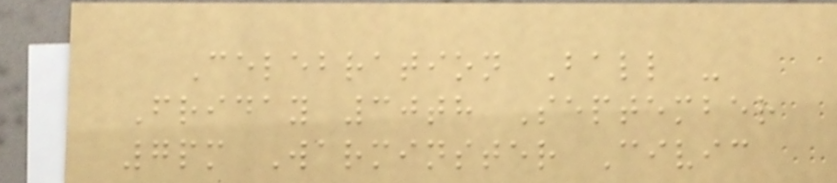Celebration Ball -
Friday 30th September
7pm Warminster Civic
